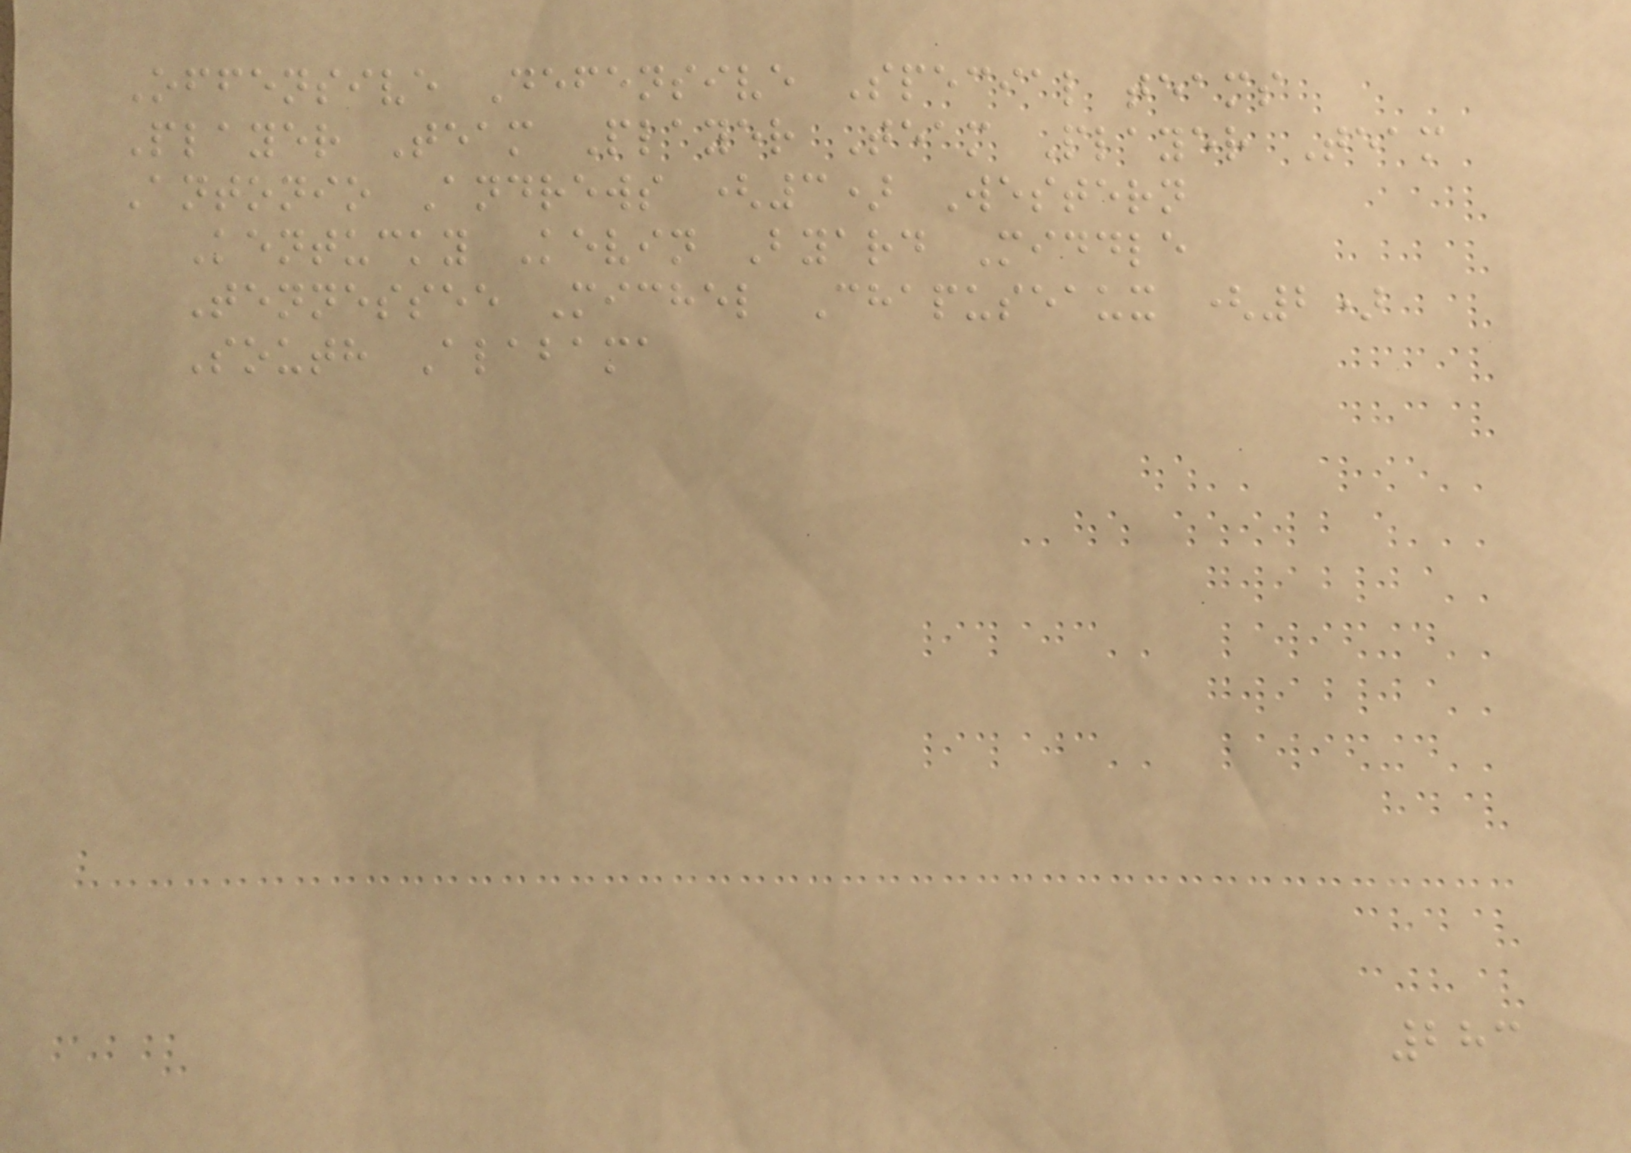Offensive Defensive Special teams
Player Team Player Team Player Team
Antonio Andrews (3) Western
Kentucky Kevin Byard Middle
Tennessee Michel Chapuseaux (2)
South Alabama
283
